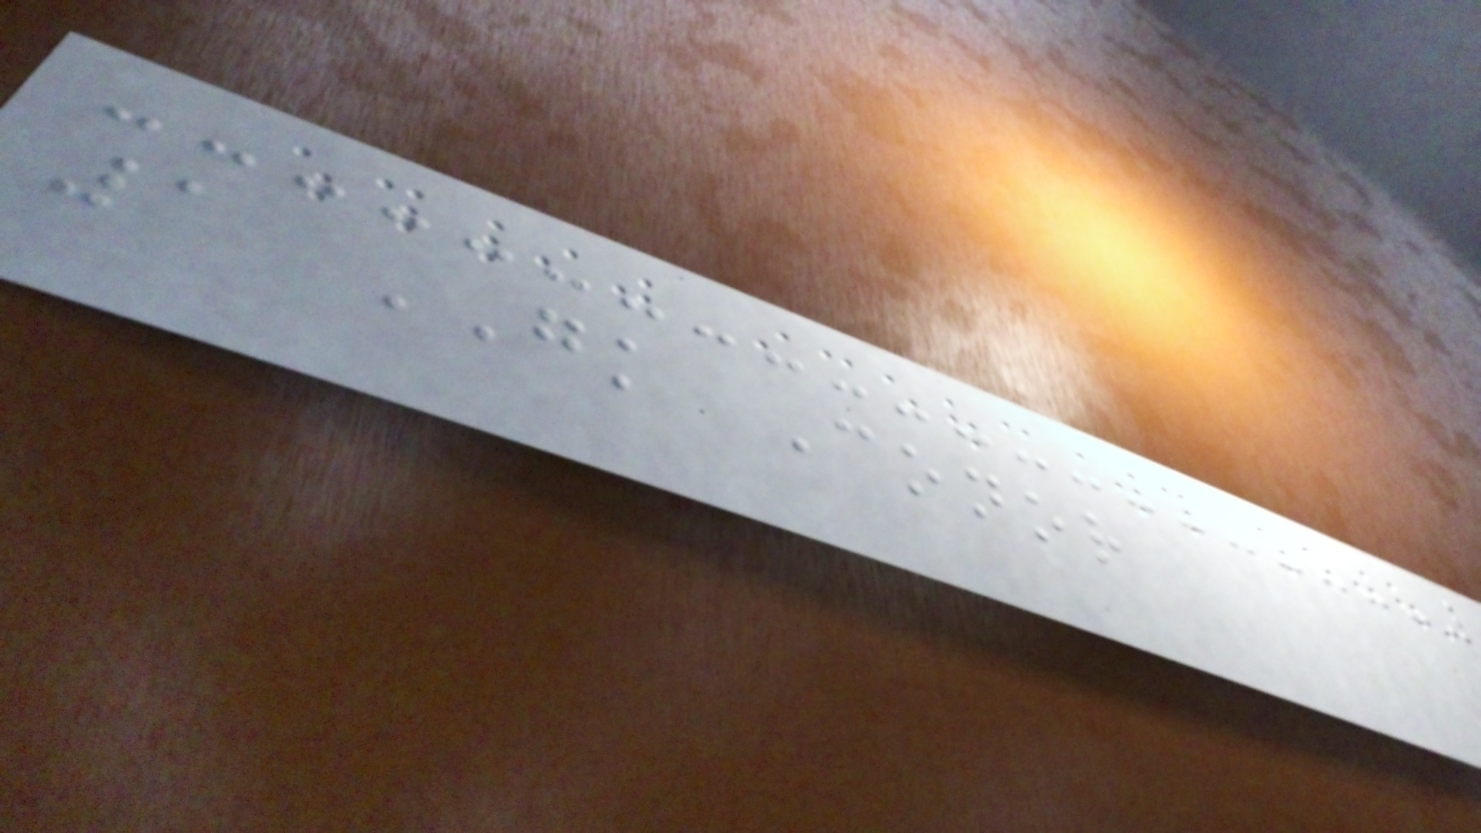1 GK Conor
